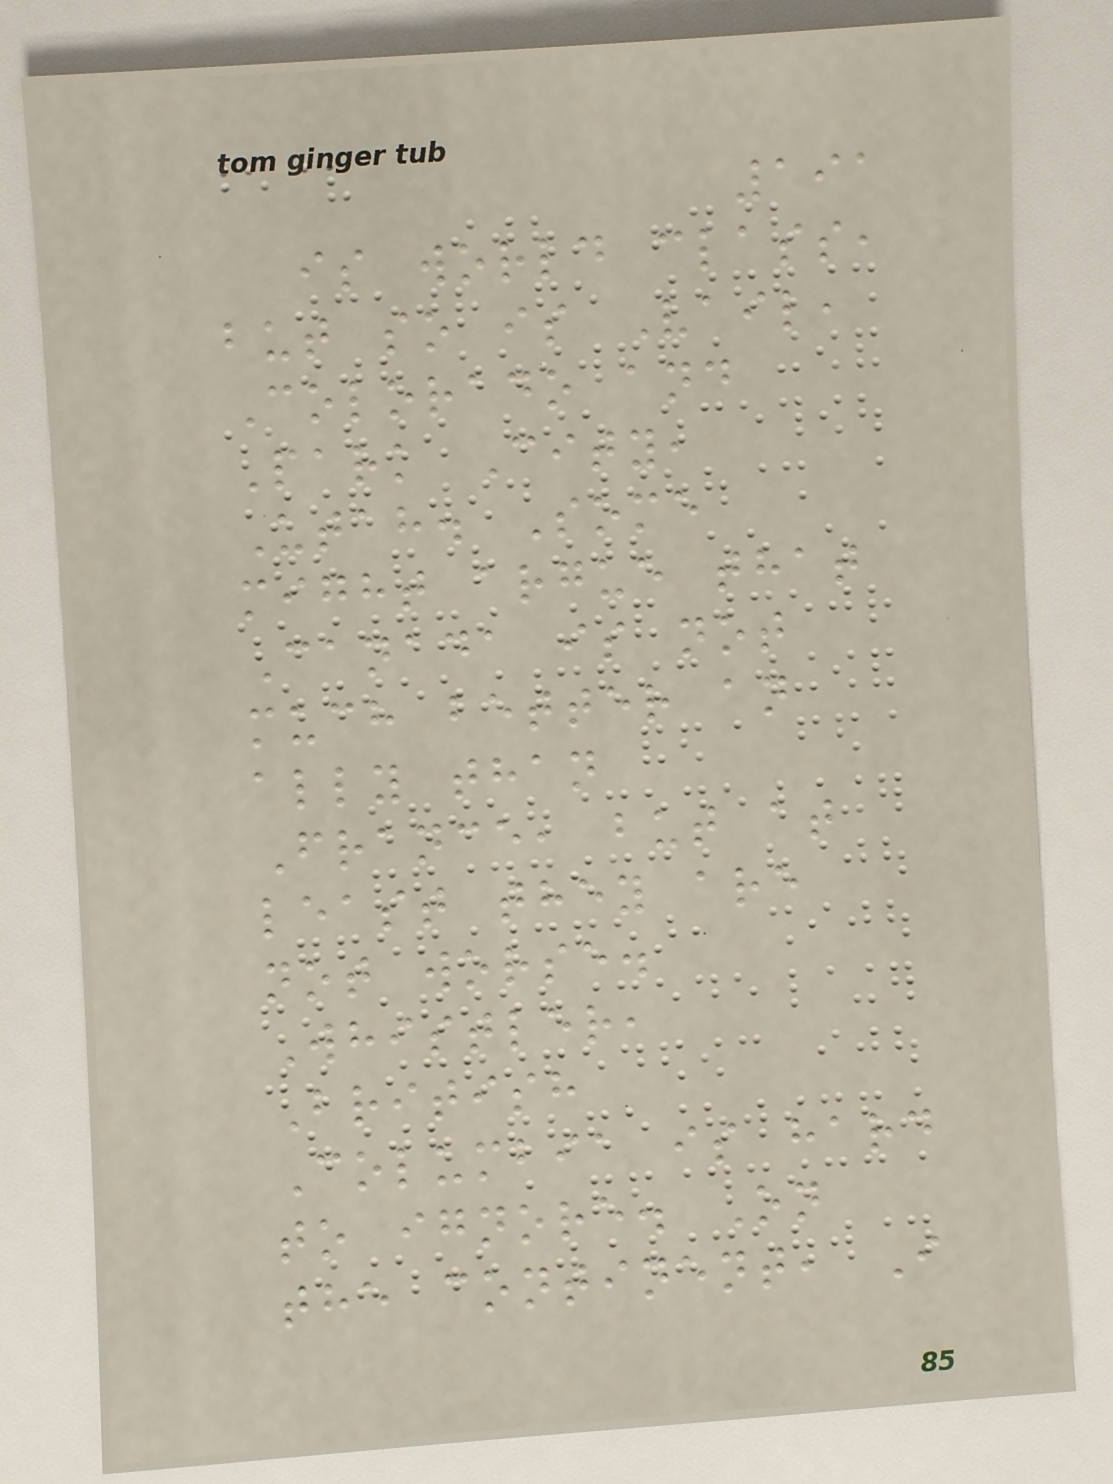191
is world class,
but so is Vail,
Colorado and
Park City,
Utah. Some
might argue that
Canada is not
much better an
ally than
France, but at
least they are
not worse.
Whistler,
British
Columbia is hard
to ignore. On
the continent, I
